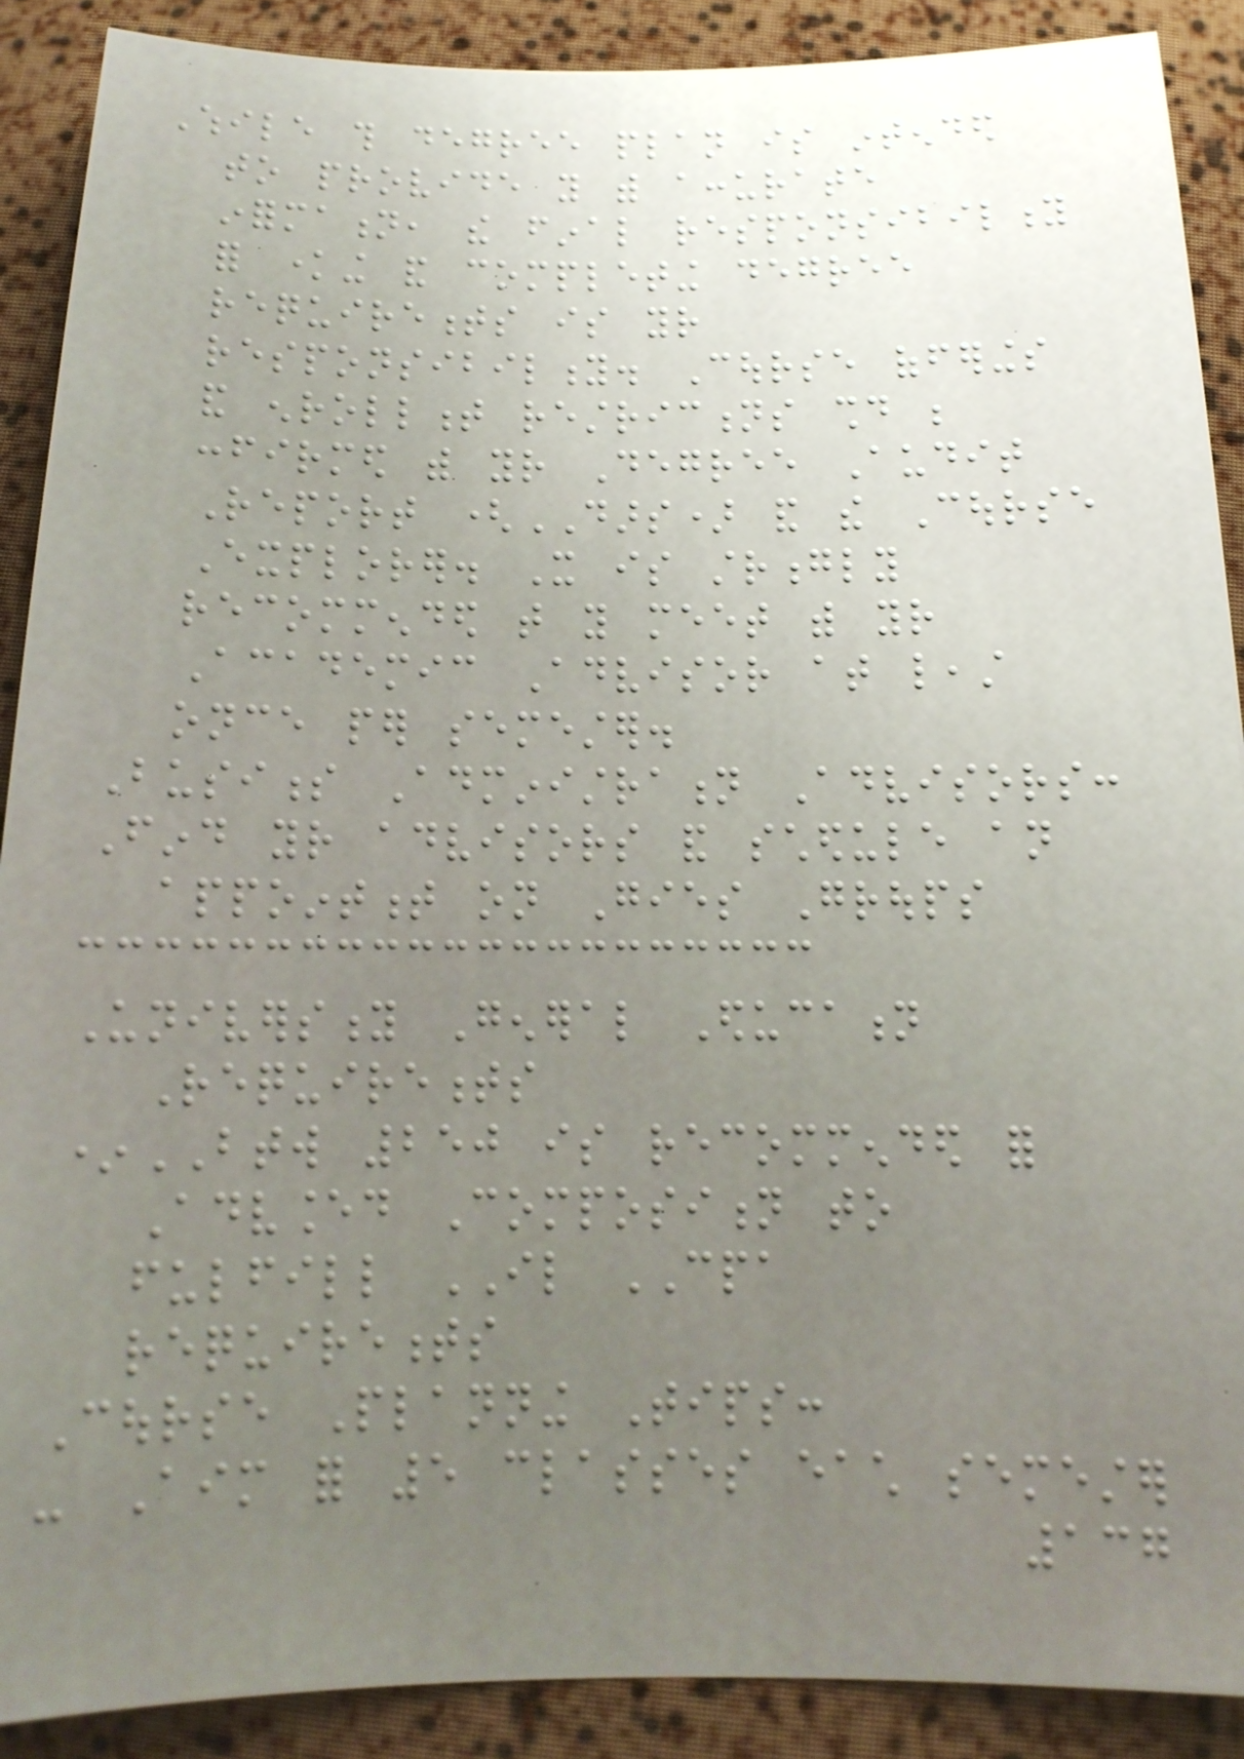While this degree plan is intended
to provide you with accurate
information, the final responsibility
for knowing and completing degree
requirements is your
responsibility. Course offerings
and enrollment restrictions should be
confirmed with your Degree Audit
Report (DARS) and the Course
Explorer. It is strongly
recommended that you meet with your
Academic Advisor at least
once per semester.
Business Administration Advisors:
Find your advisors and schedule an
appointment on Gies Groups
University General Education
Requirements
*BTW 250 is recommended for
Advanced Composition to
fulfill IL CPA
requirements
Course Planning Tips:
- Aim for 5 classes each semester
137
